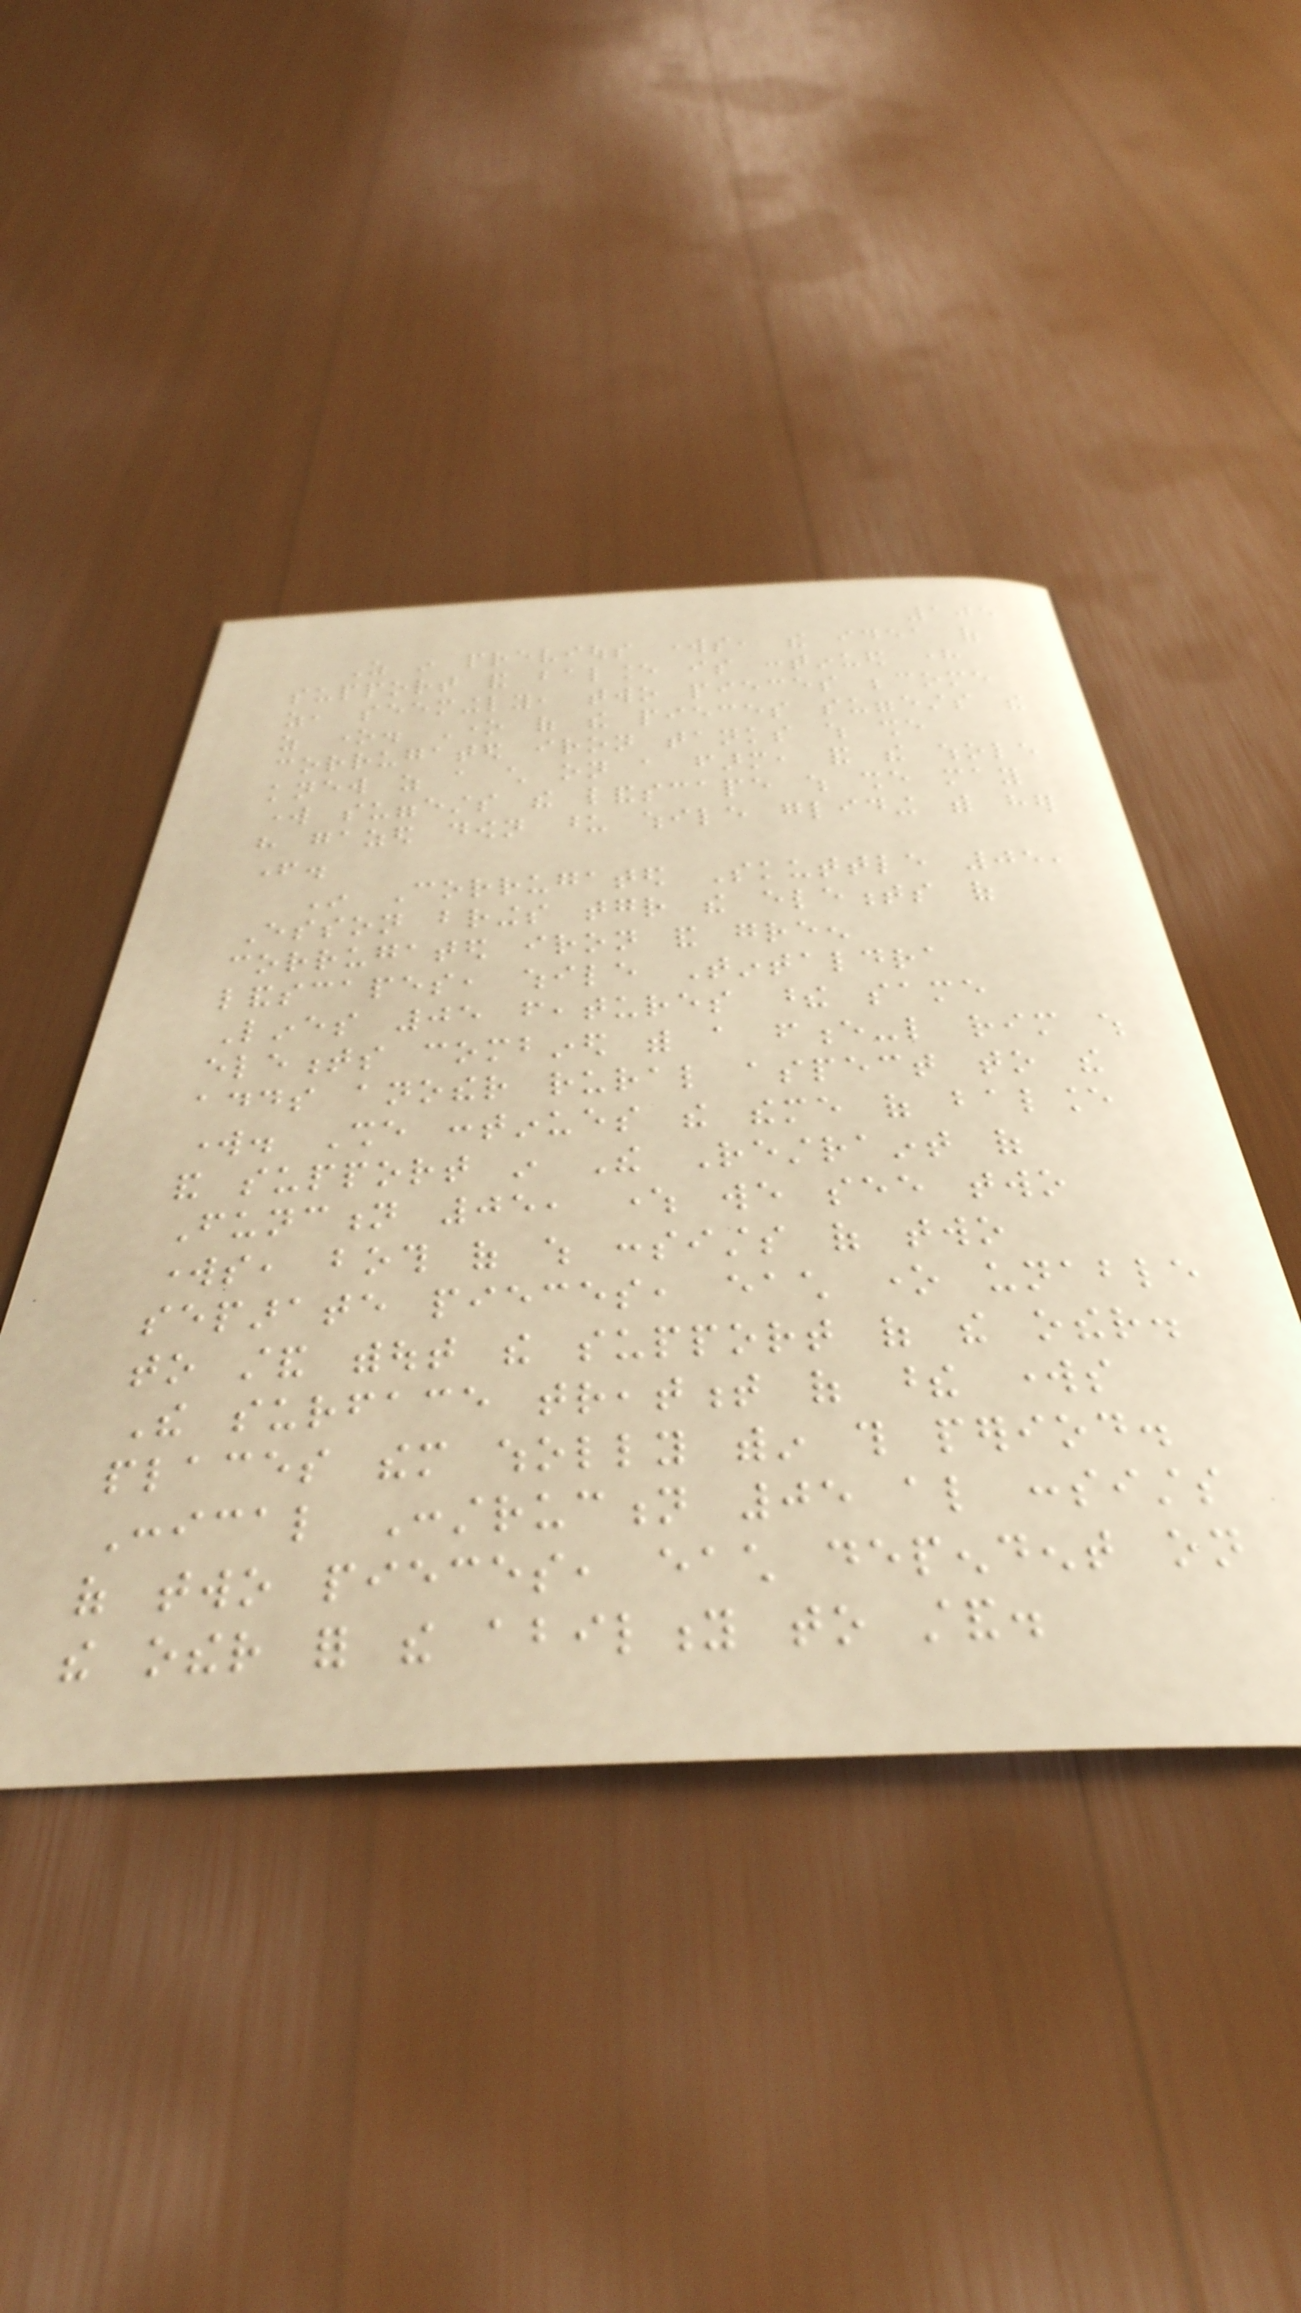105
As in previous works, the idea of
support and balance is continued here
as, seemingly, two pieces become
as one. One of the pieces suggests the
corrugated iron tanks which she
knew as a child on a farm, and the whole
work suggests the landscape which she may
have gazed down upon while gliding with her
father.
In Corrugated Skuttle 05,
Esson brings together the elements of
corrugated iron and green
landscapes, while Tintaldra
Lines 05 features these same
elements combined with a fence-like rim which
adds another rural aspect to the
work. She continues the theme of balance
and support in The Restraint of
Function 05, where we see two
works, both of which consists of two
separate pieces, each one unable
to stand without the support of the other.
The surface treatment of these works
places them wholly within this period.
Conical Construction 05 also consists
of two pieces, each dependent on
the other for the ability to stand.
